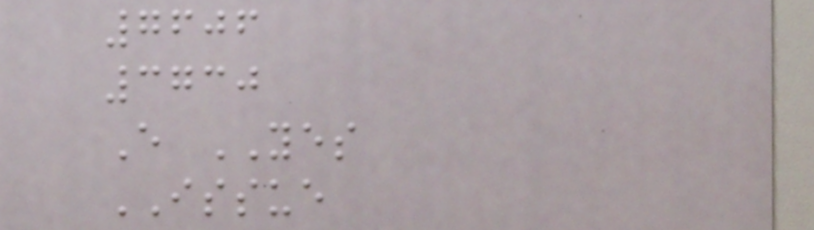7606
3730
E YES
ISSUE
